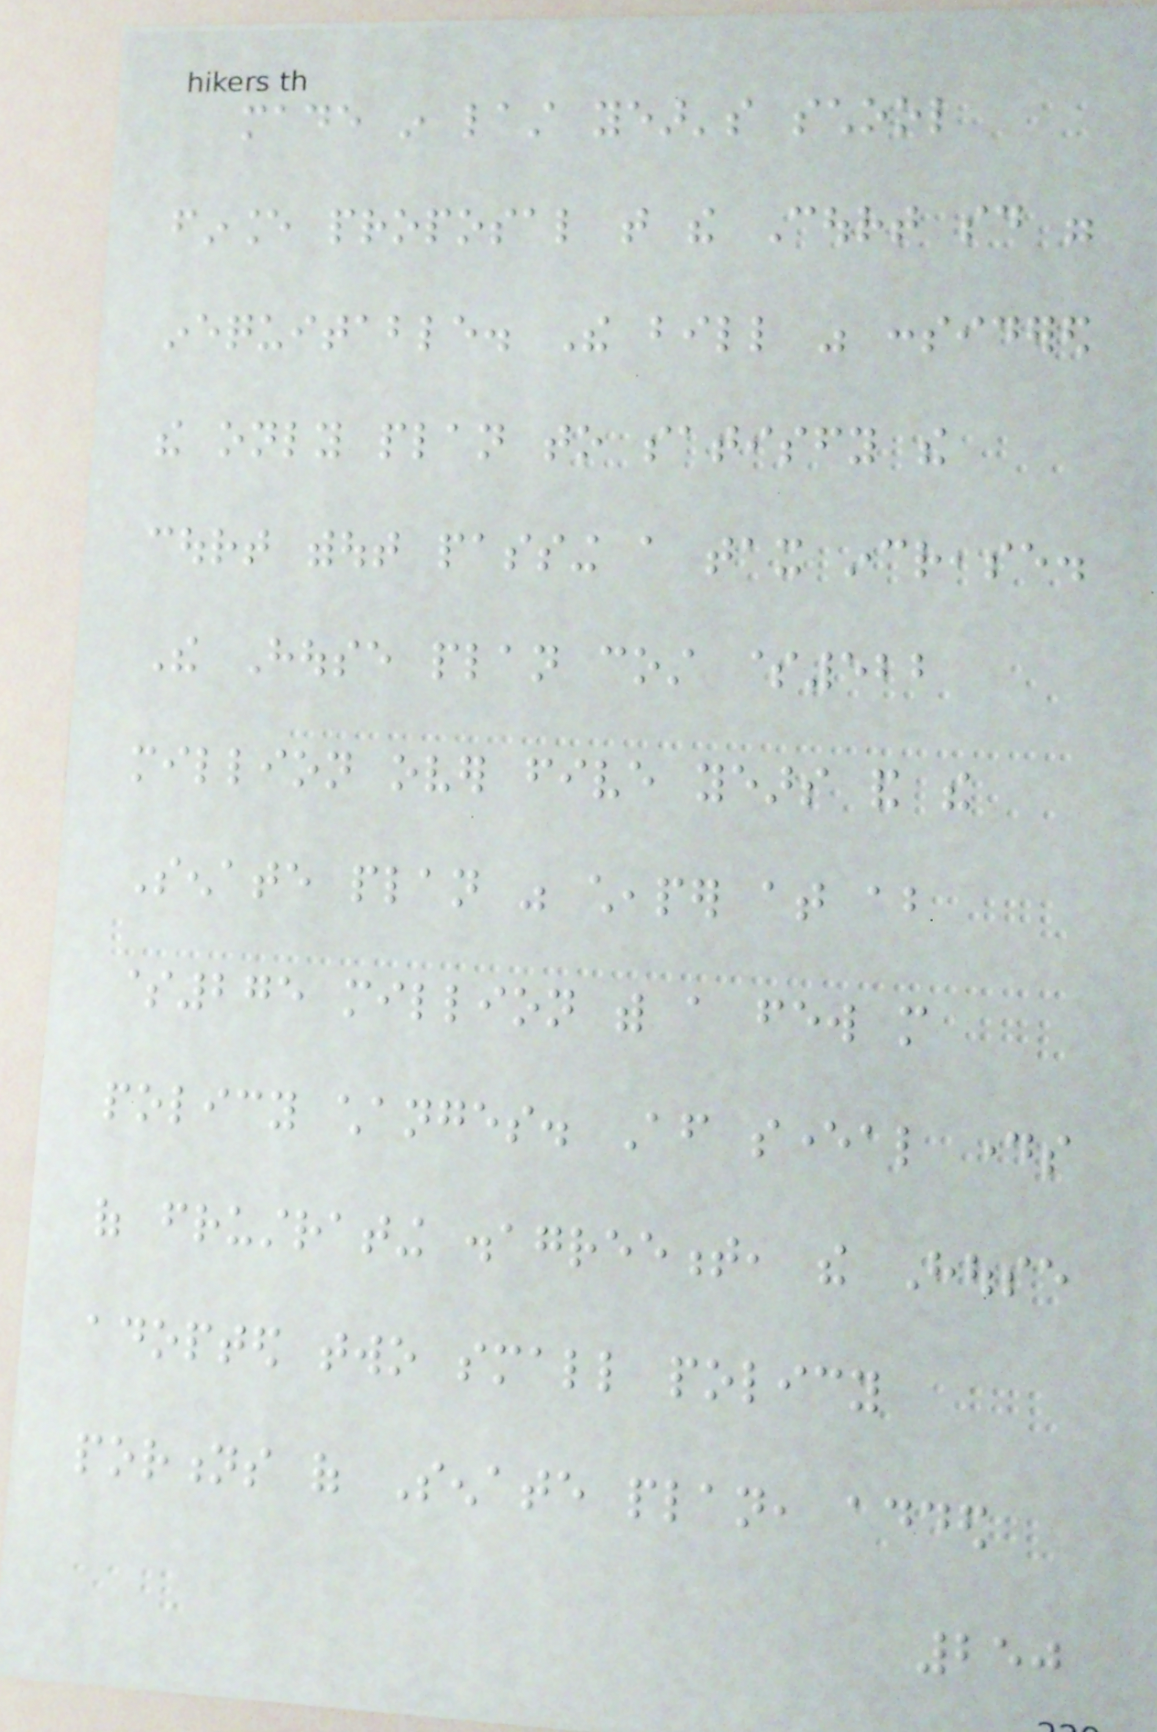made in last year's school
finance proposal that the Court said were
inequitable. The bill was considered
the only plan to satisfy the
court without passing a tax increase.
The House plan cost $522
million over five years and the
Senate plan was cheaper at about
$275 million with a few more
policy changes. After several days
of frustrating disagreement, the House
adopted two small policy
portions of Senate plan, added
250
